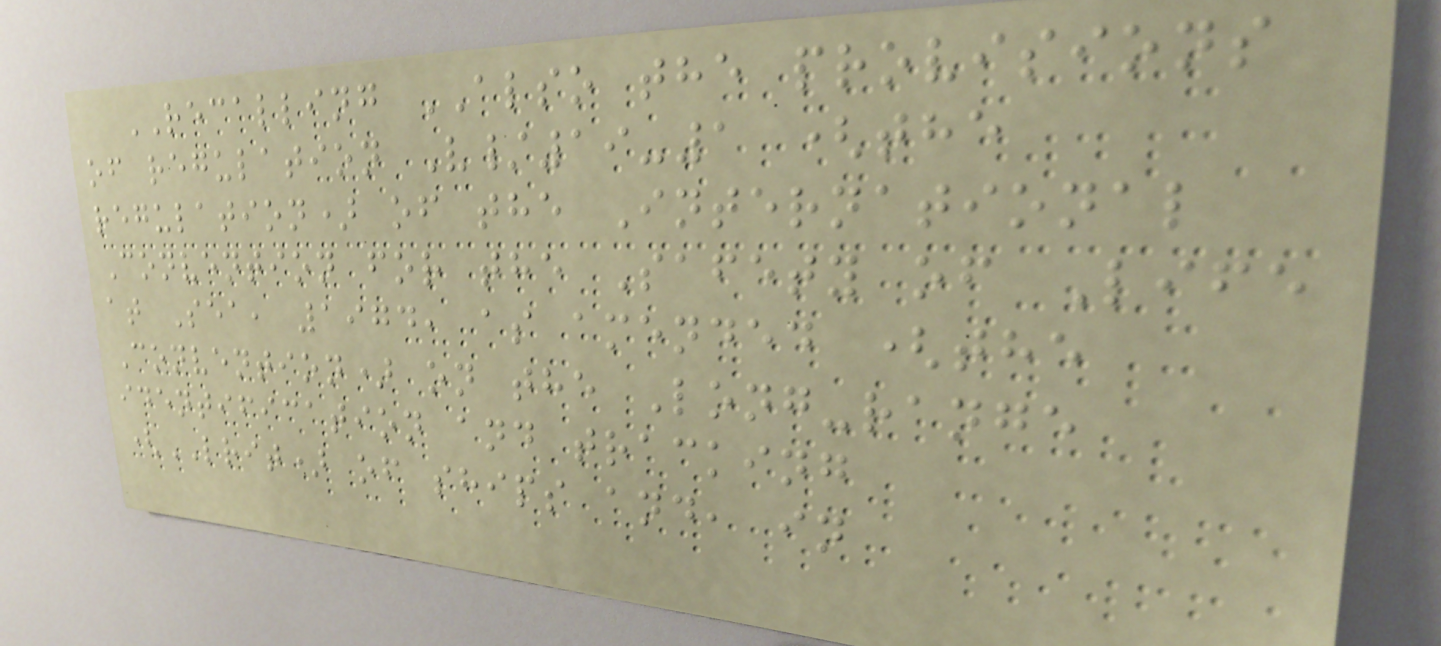RECALLING ALSO the provisions
of regulation V/19-1 (the
regulation) of the International
Convention for the Safety of Life
at Sea, 1974, as amended (the
Convention) on the Long-range
identification and tracking
(LRIT) of ships and, in
